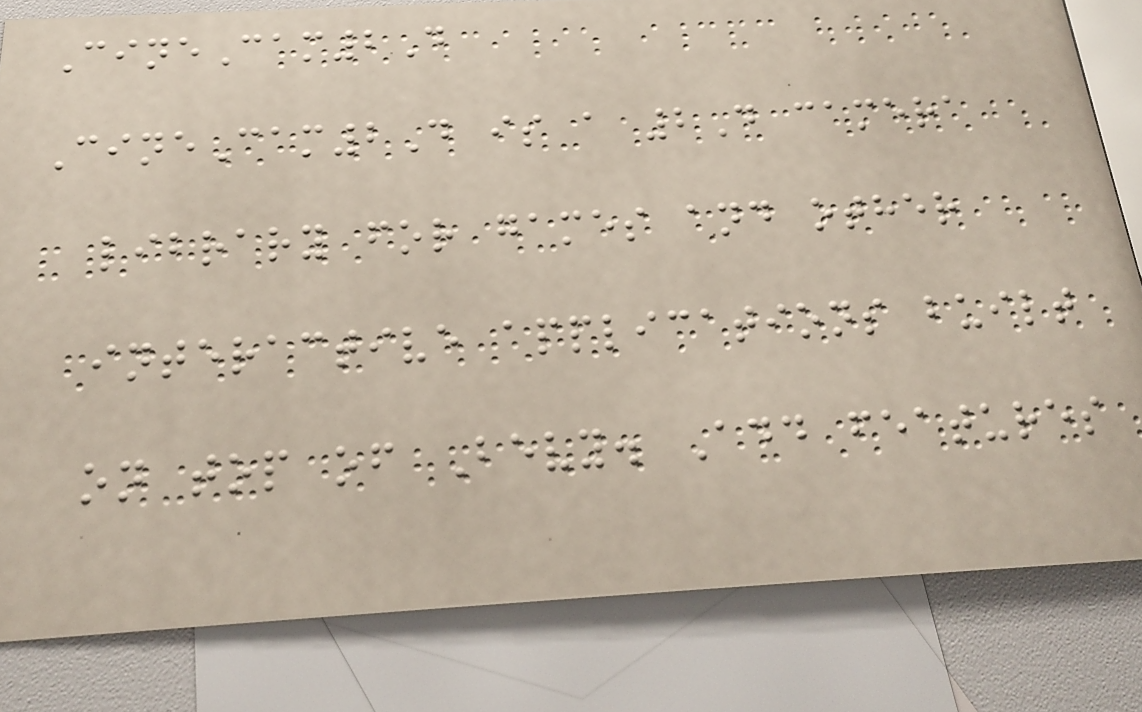CineCam2D
CineCam2D is a 2D camera
library for games and other
interactive applications built
on top of Bevy. Add features
